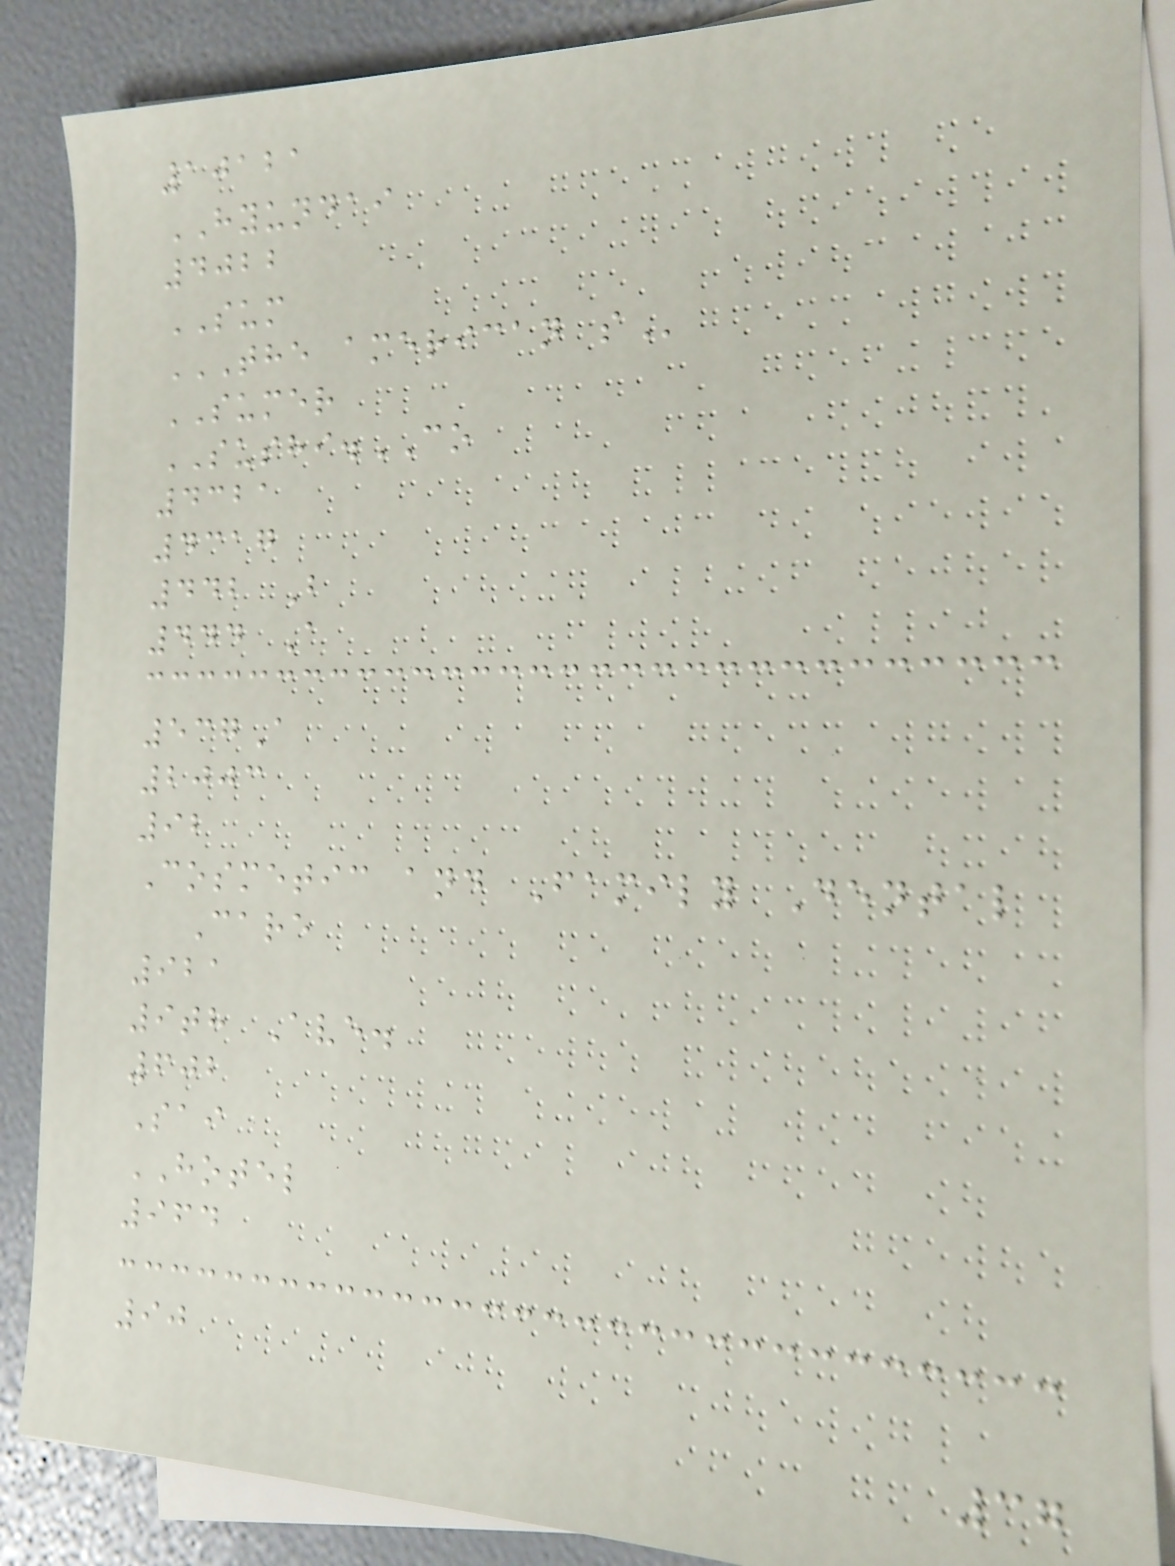10121
HYUNDAI
4022
SUM
THE AMERICAN S
SUMER
SUSHI.CO
4321
4317
442 B
444 A
537A
2003
92
Cosmetic and Family Dental
Care
921
9th Ave.
602
Sai
HOTEL
964
90
37
